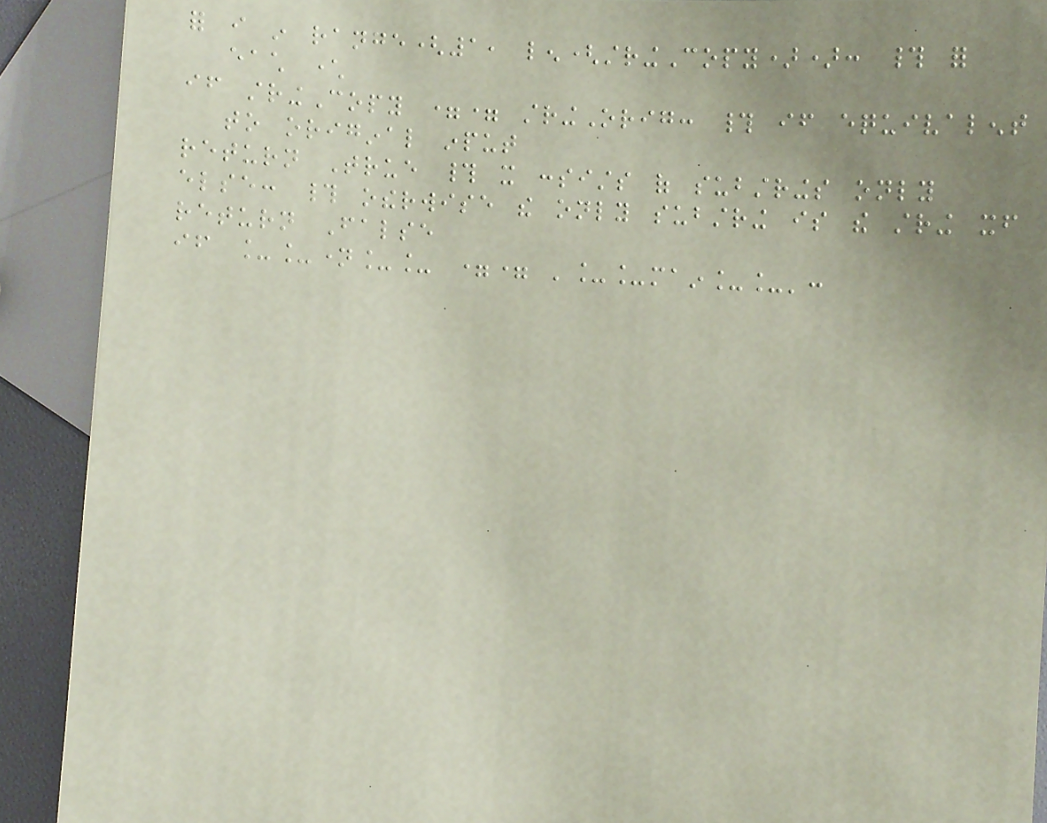for i in range(1, len(stringCopy)): # for
each character
if stringCopy == stringOrig: # if equivalent
to original input
return True # it consists of substrings only
else: # otherwise the only substring is the string itself
return False
if __name__ == '__main__':
